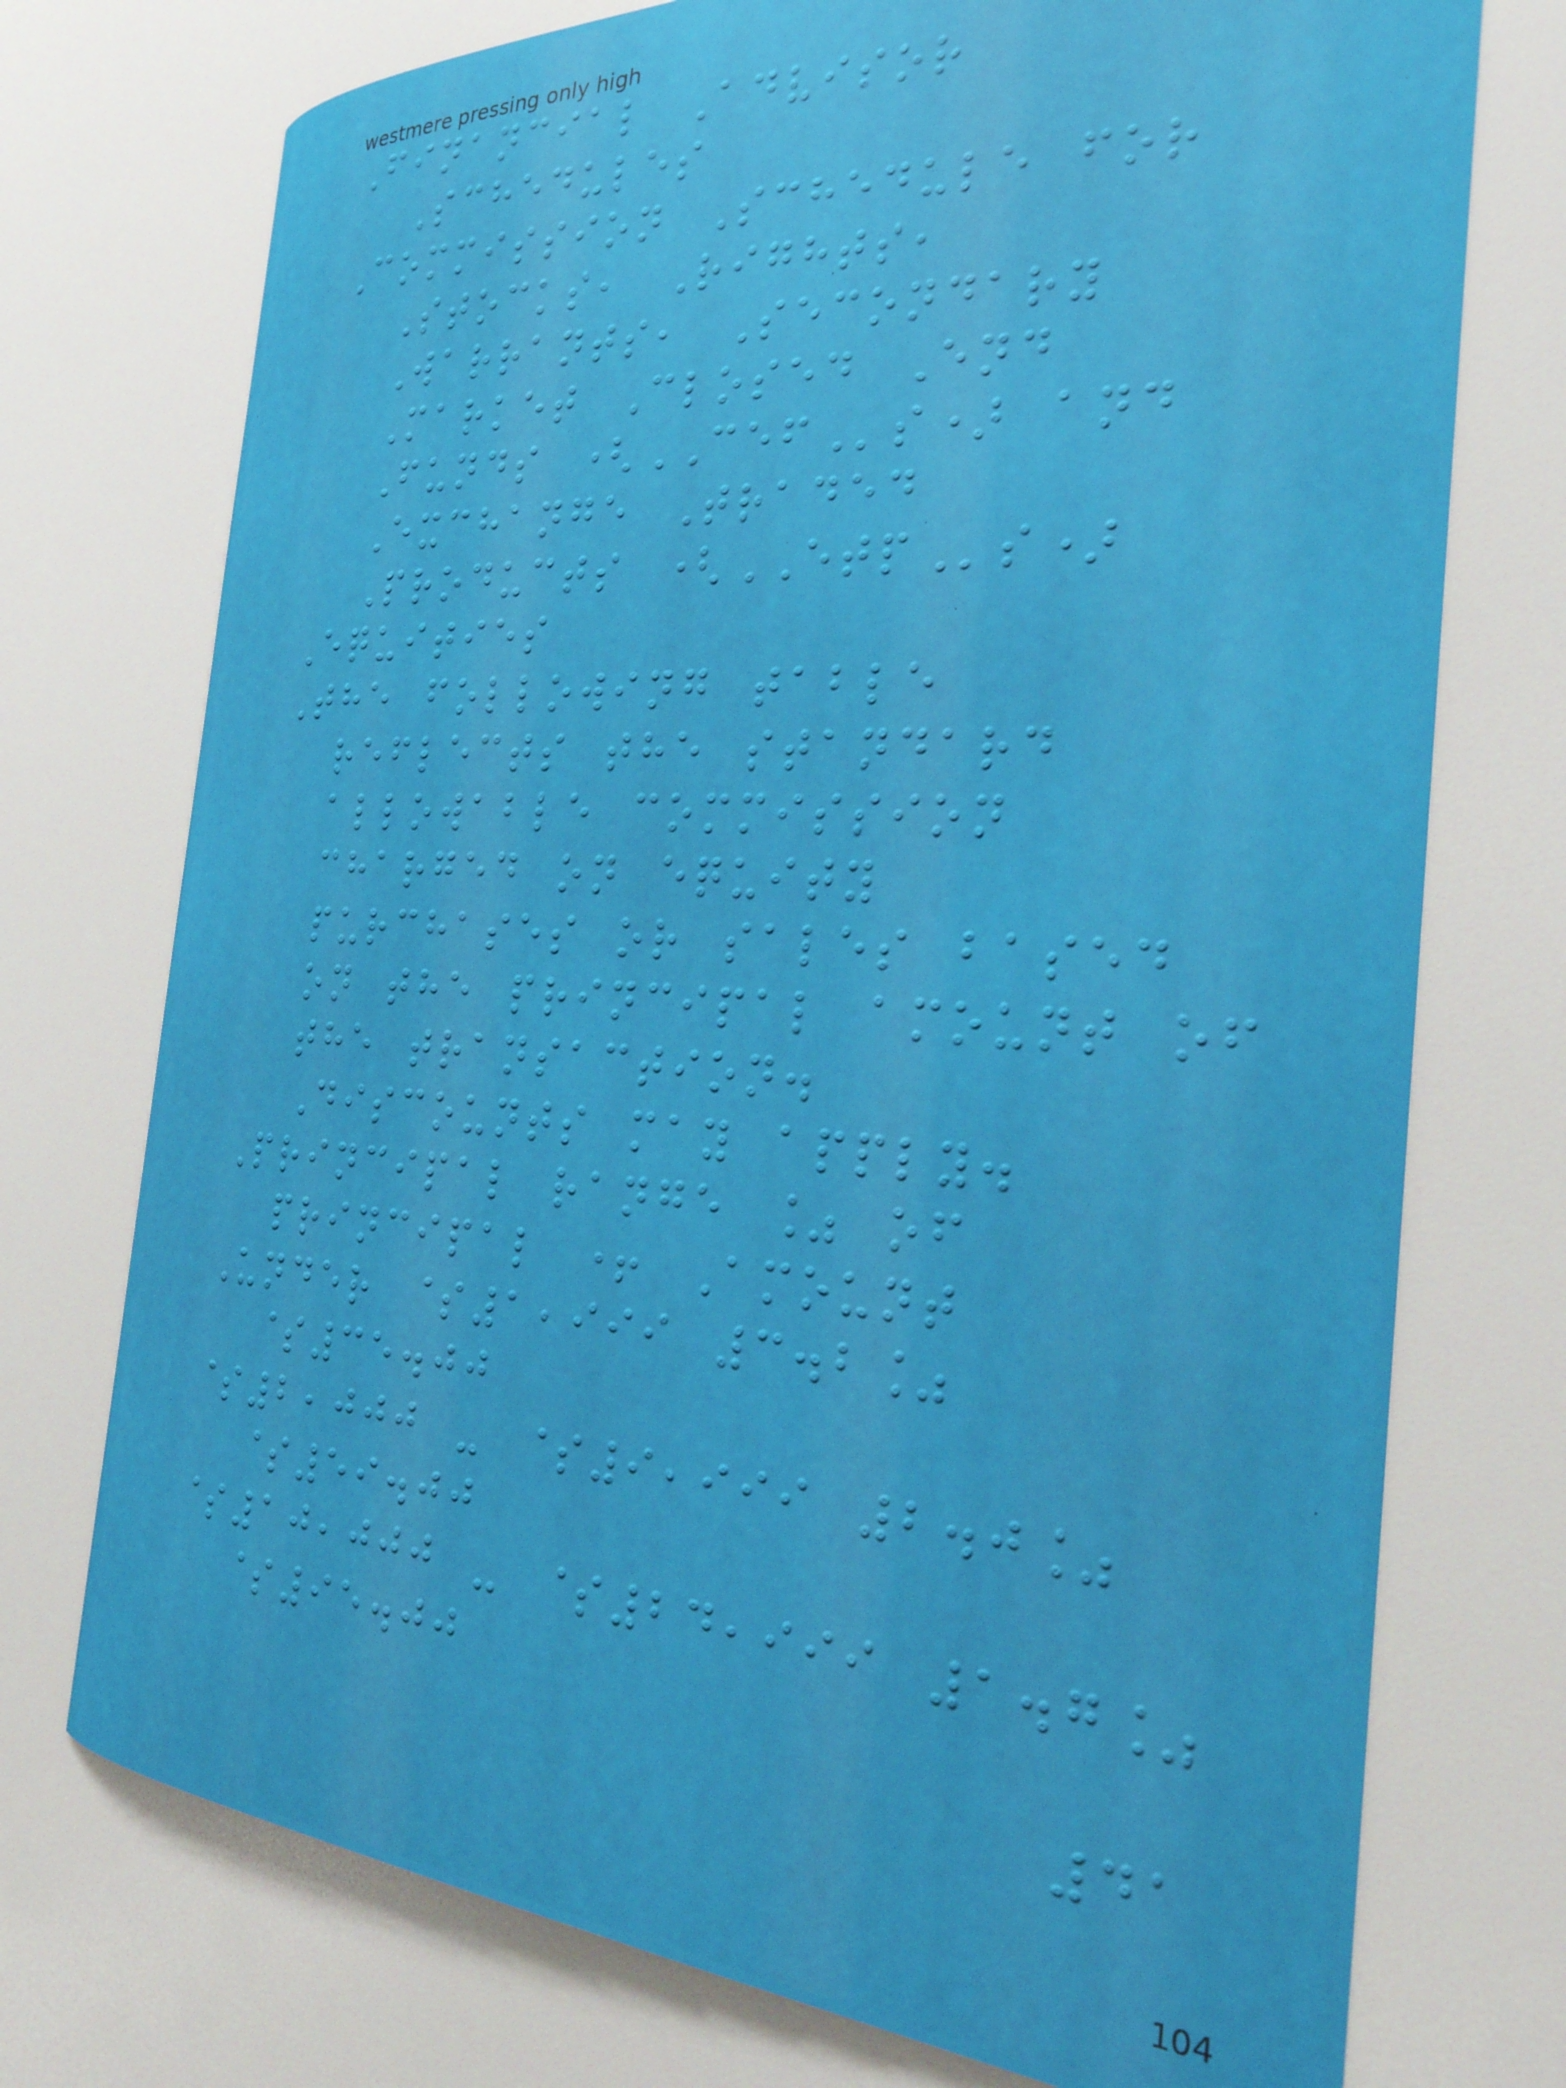Financial Advisor
Schedules
Commission Schedule for
Stocks, Rights,
Warrants, Secondary
Market Closed End
Funds (CEFs) and
Exchange Traded
Products (ETPs)
Equities
The following table
reflects the standard
allowable commission
charged on equity
purchases or sales based
on the principal amount of
the transaction.
Discounts may apply.
Principal range % of
principal + Amount
Under $1,999 3.2%
$35.00
$2,000 - $9,999 2.0%
$59.00
$10,000 - $24,999 1.7%
$95.00
41
